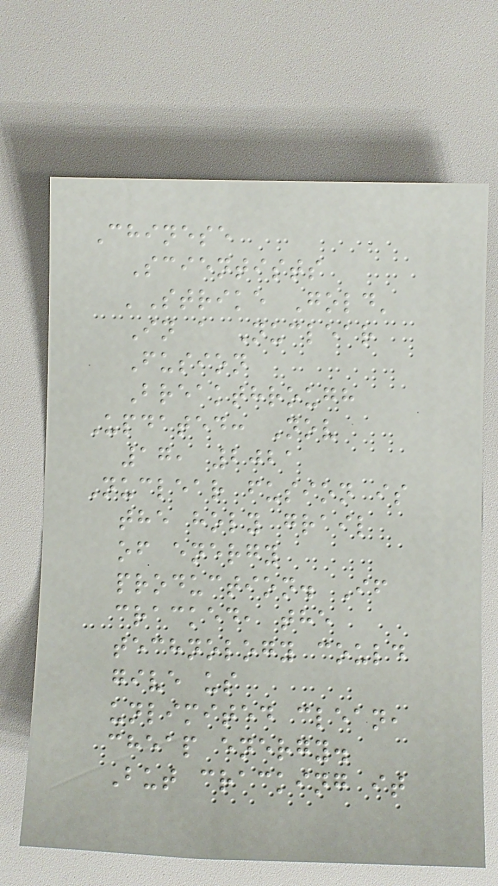Chinese
Scientists
'Strike Gold'
In a Nuclear
Fusion
Breakthrough
Updated: Nov
17, 2021
Nuclear fusion is
the holy grail
of energy
production. If
cracked, the
technology could
give us
unlimited clean,
cheap energy.
But cracking it
